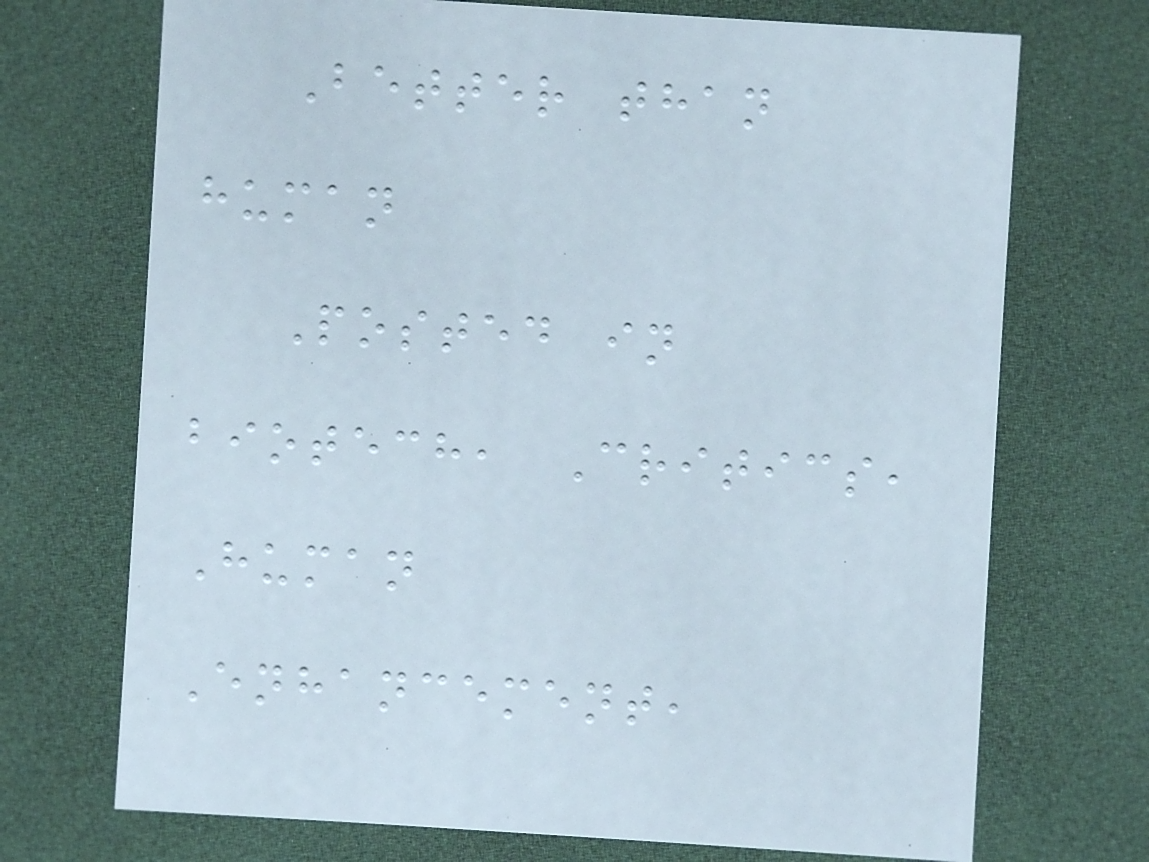Better than
human
Posted in
biotech, Critics,
Human
Enhancement,
